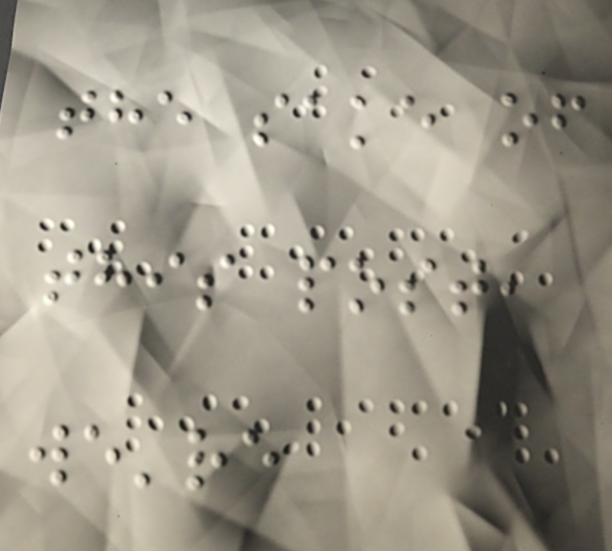the sake of
this post,
we're
